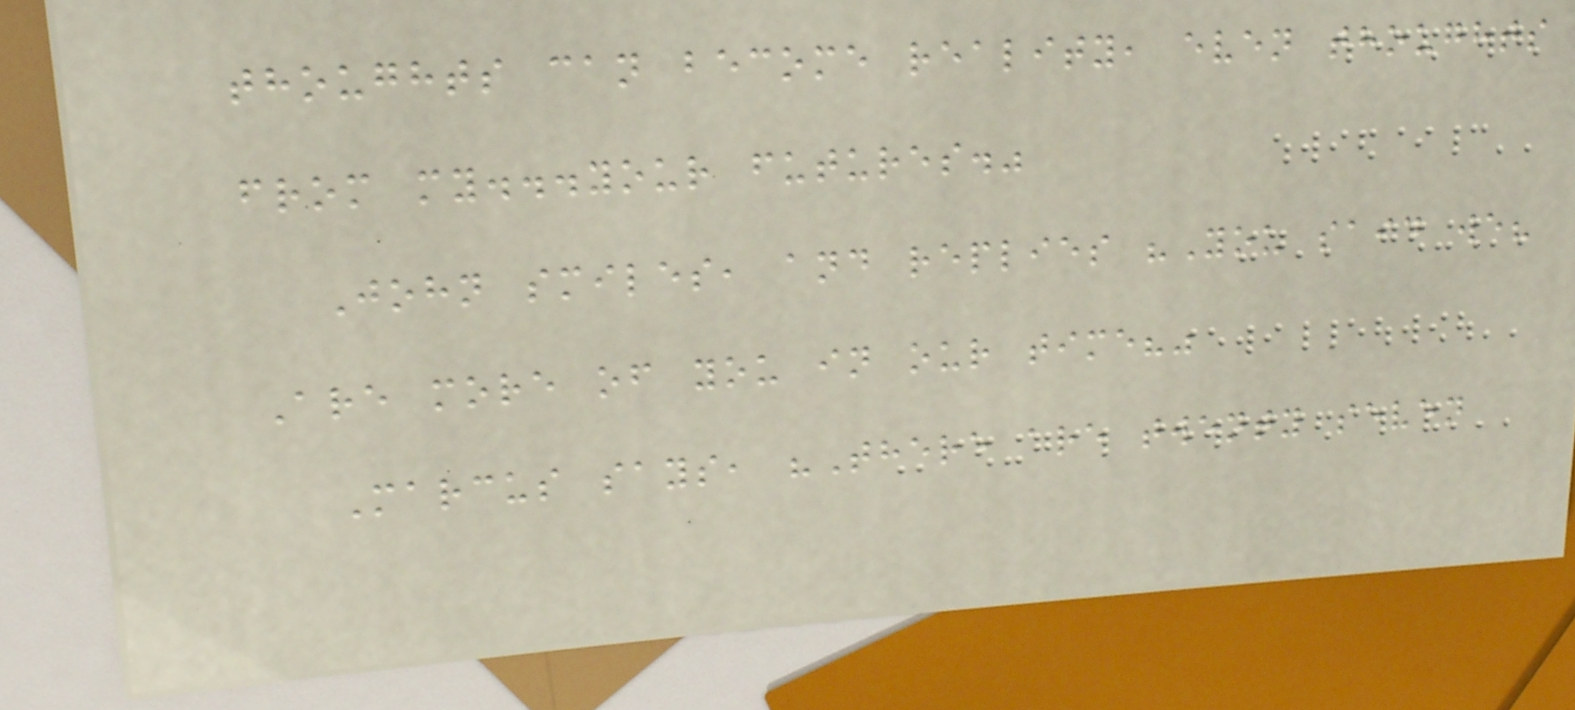thoughts can become reality, even thoughts
from my...your futures."
John smiles, and replies "You said we?
Are more of you in our time?"
Marcus says, "There are twenty seven
